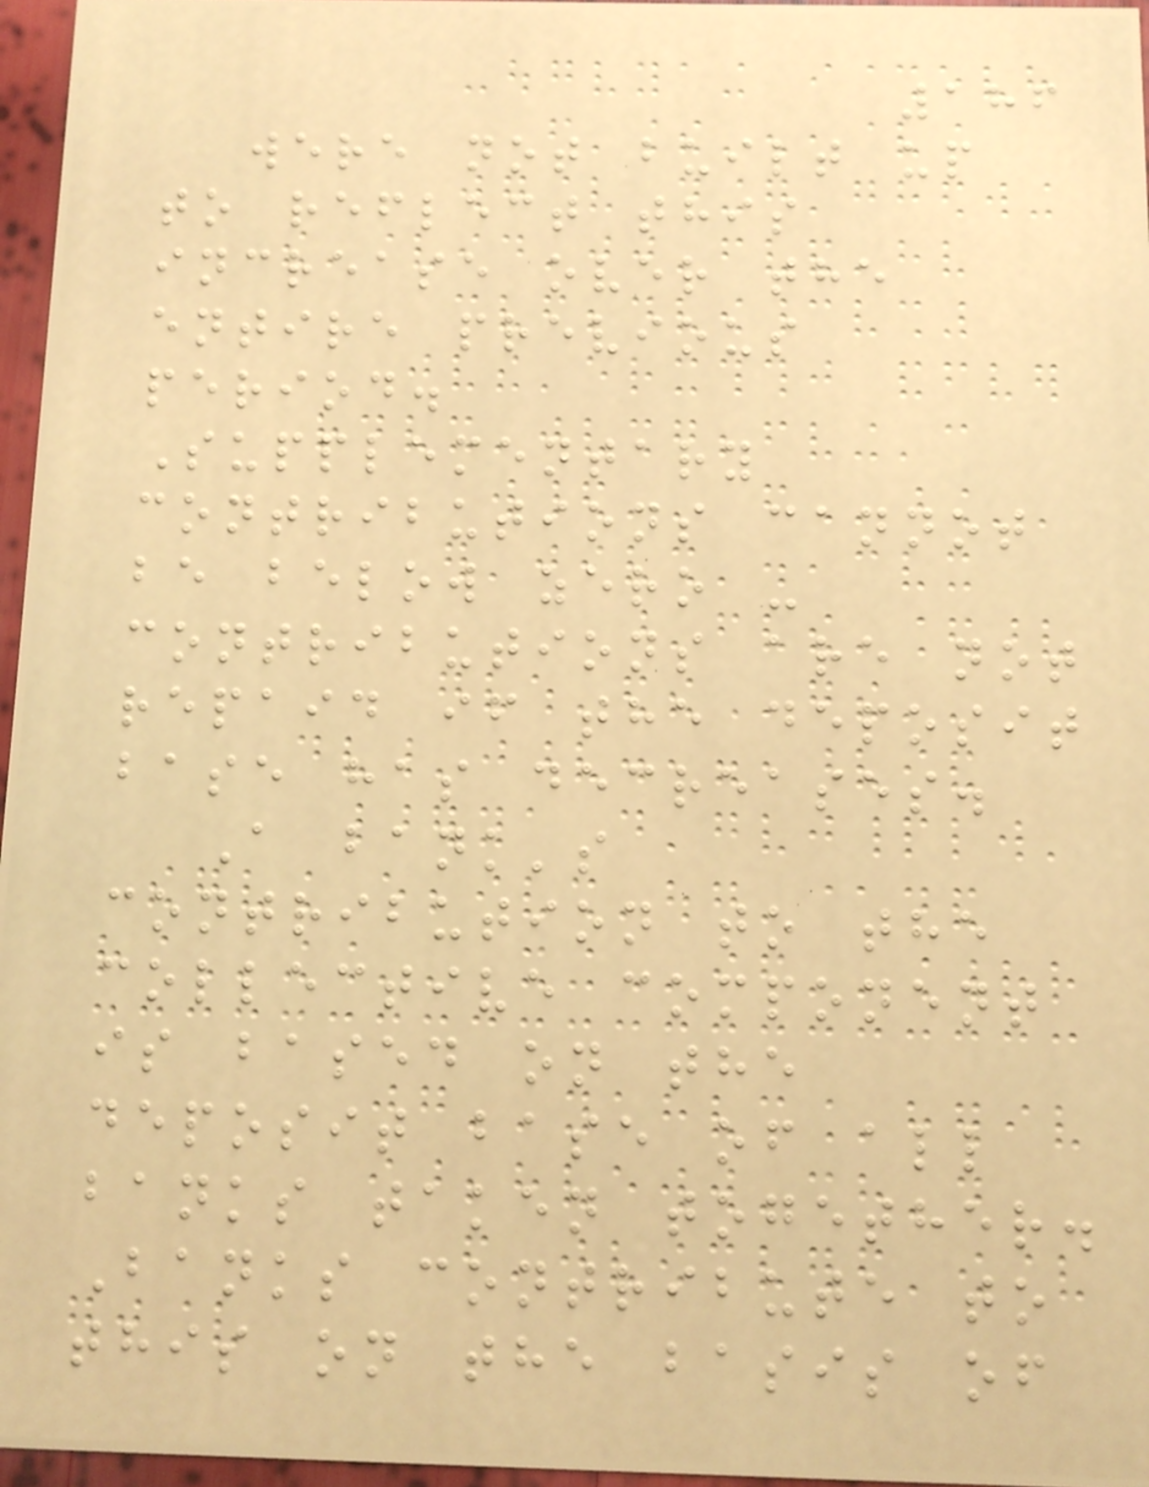186
were not built up
to reflect this
increase over the
entire previous
period.
Supplementary
contributions cannot
be below zero -
contributions are not
repaid if the deposit
base has decreases.
A bank's
contribution to the
collective component
is based on the
deposit base of all
banks taken together.
Banks contribute to
this on the basis of
